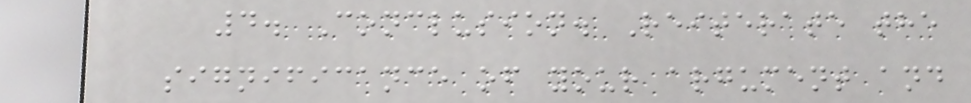4. Conclusion. Reiterate the
significance of your argument and
